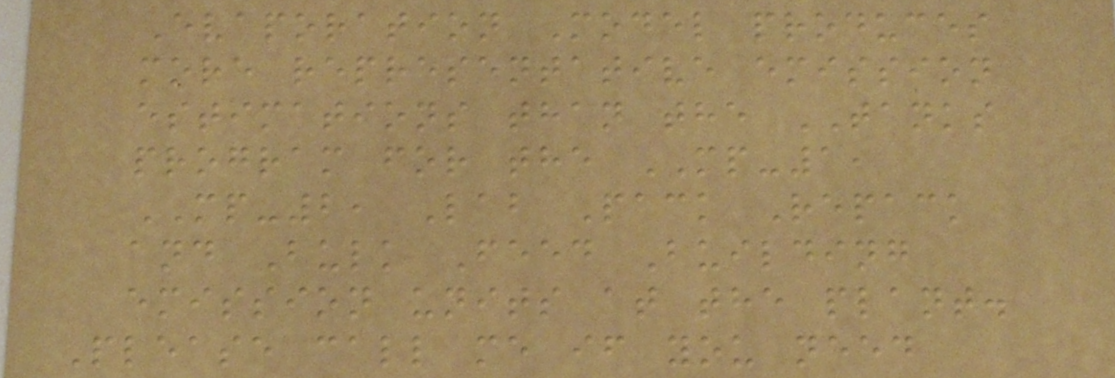Evaporation Model produces
more representative emission
estimations than the TANKS
program for the MP-1,
MP-2, Lab Pack Repack
and Bulk Feed Building
emission units at the plant.
Please call me if you need
